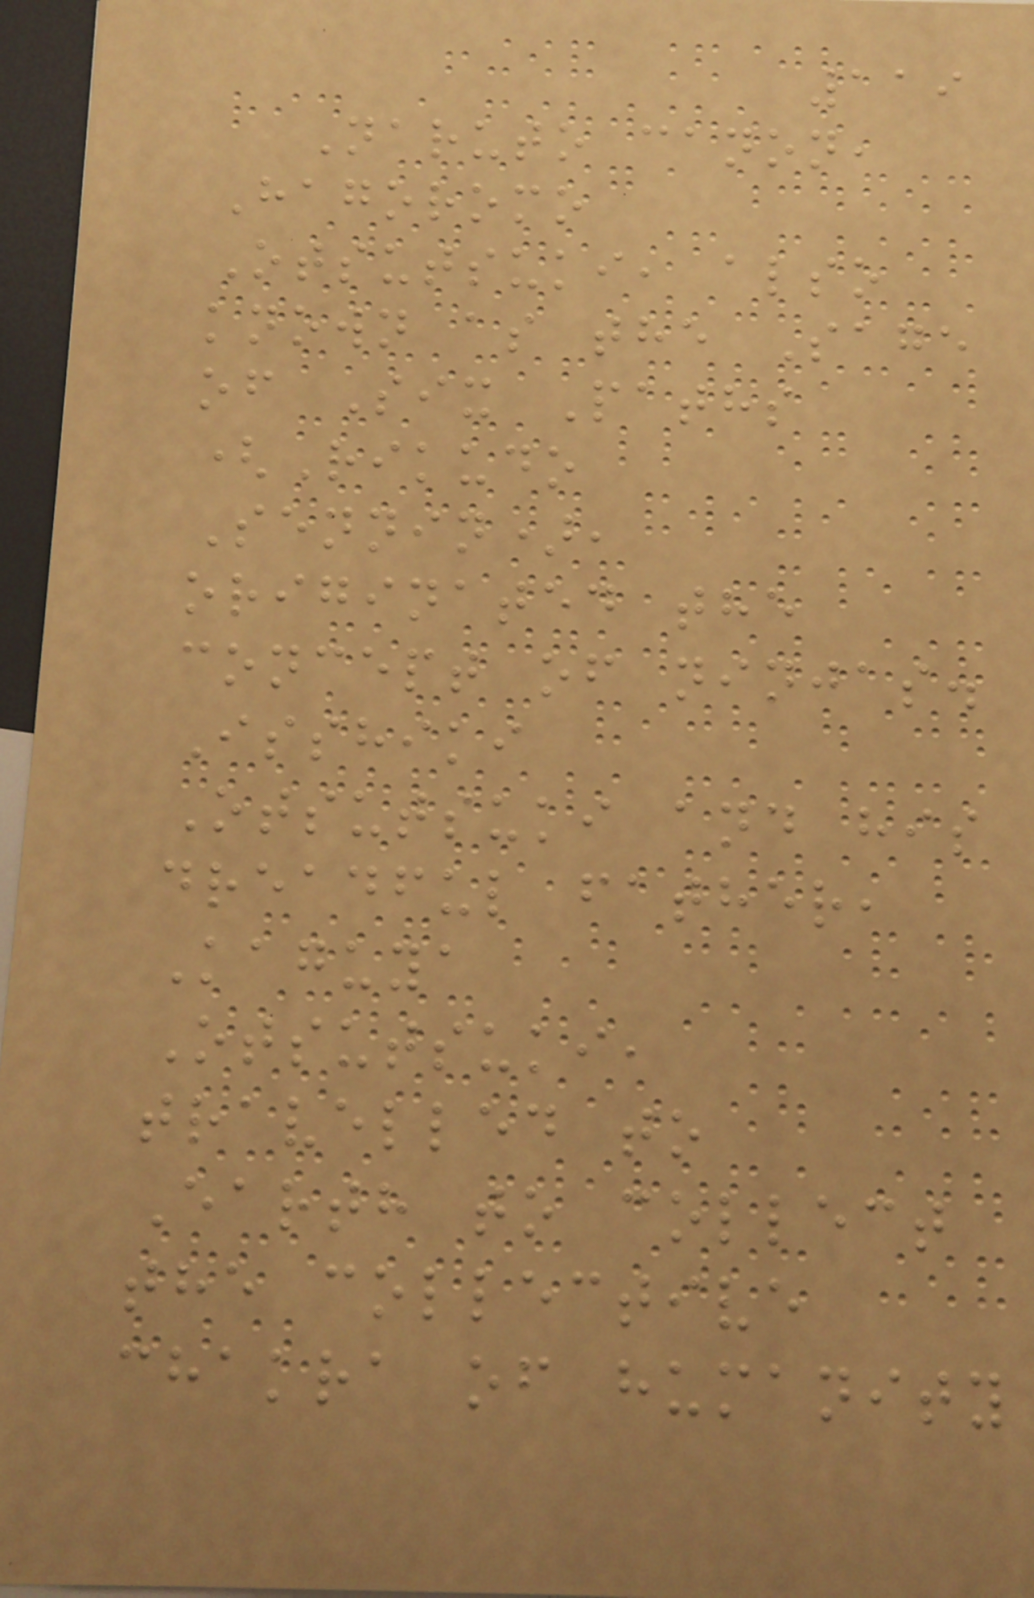119
Naruto canon,
Hagoromo
Otsutsuki, also
known as the Sage
of Six Paths
(Rikudo
Sennin),
originated the
concept of ninjas.
Isshiki
Otsutsuki and his
dreadful father,
Kaguya
Otsutsuki,
travelled to
Earth to collect
the collective
chakra of humanity
